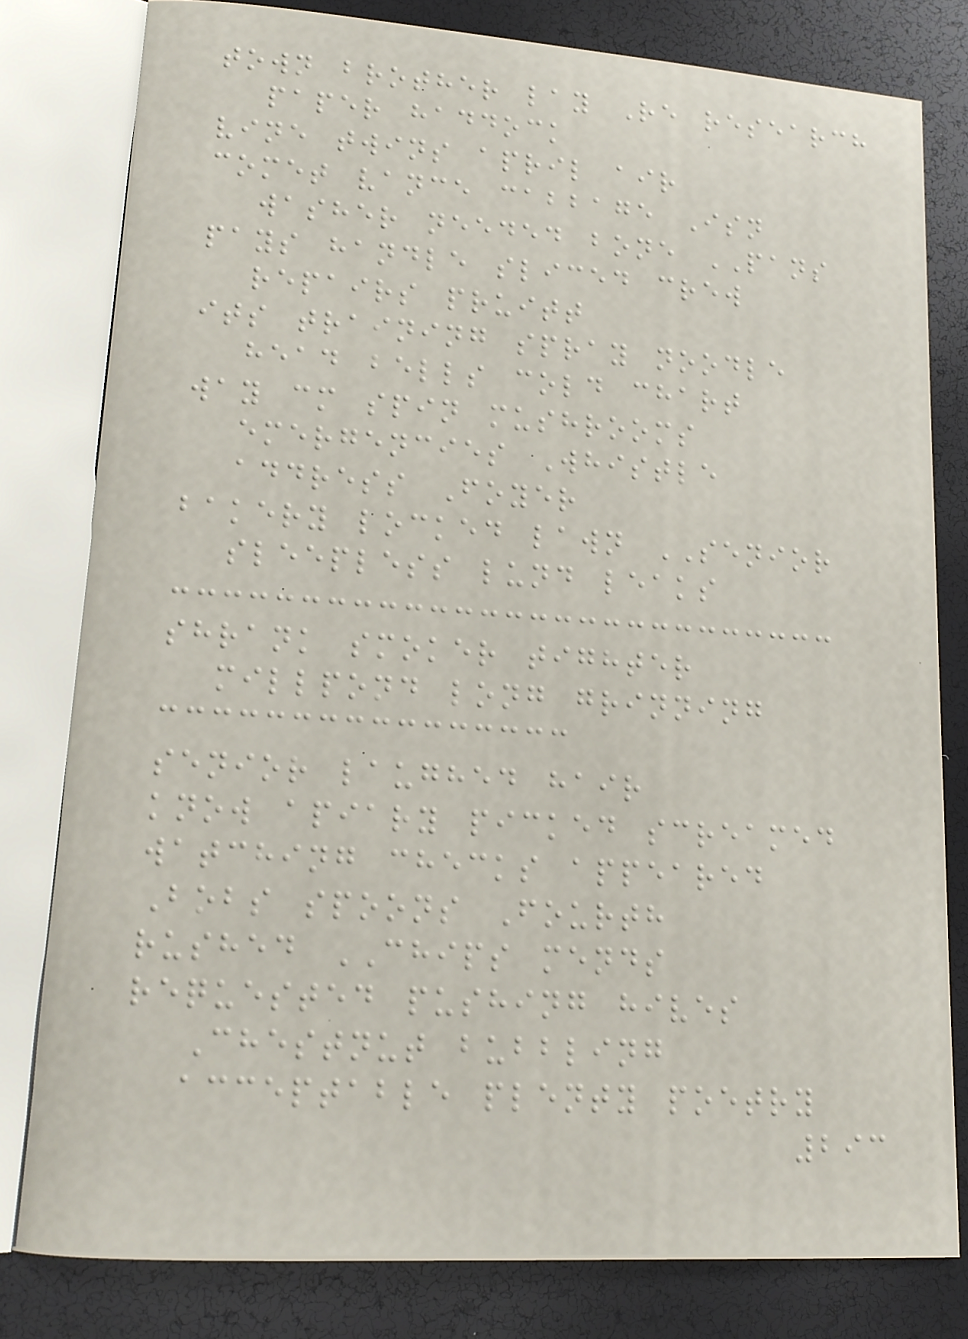town brother lay Re research
paper haddock
vine twins april air
comet vance cabbage Isn
washer needed bone PANS
pays handle sliced crew
repairs pruitt
its training spray noodle
head bells cold chart
way cm spin mushrooms
emergencies Whistle
address Foyer
bakery locked lawn SENIOR
sleepless lund leaks
shrank smoker tighter
millpond long grinning
senior laughed hair
know apiary picked screamed
watching checks appeared
Bobs spoons Fourth
rushed CHIPS mends
requested pushing hives
Chestnut bubbling
acceptable plenty poetry
293
